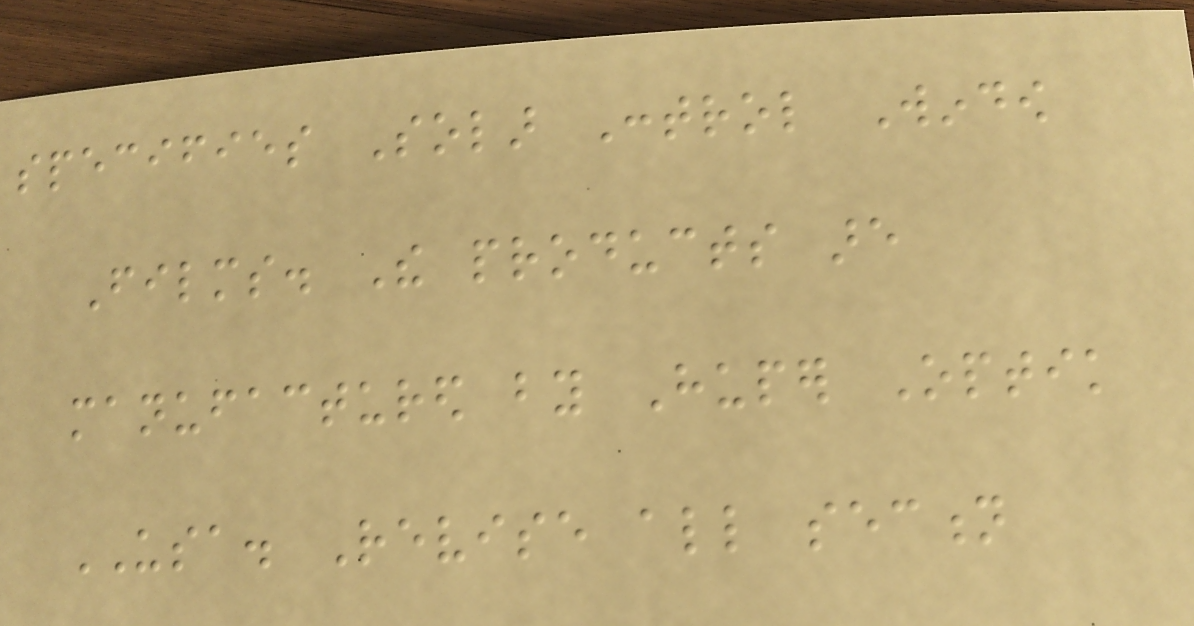specifies Solar Control Window
Films. The products are
manufactured by Huper Optik
USA. Revise all section
